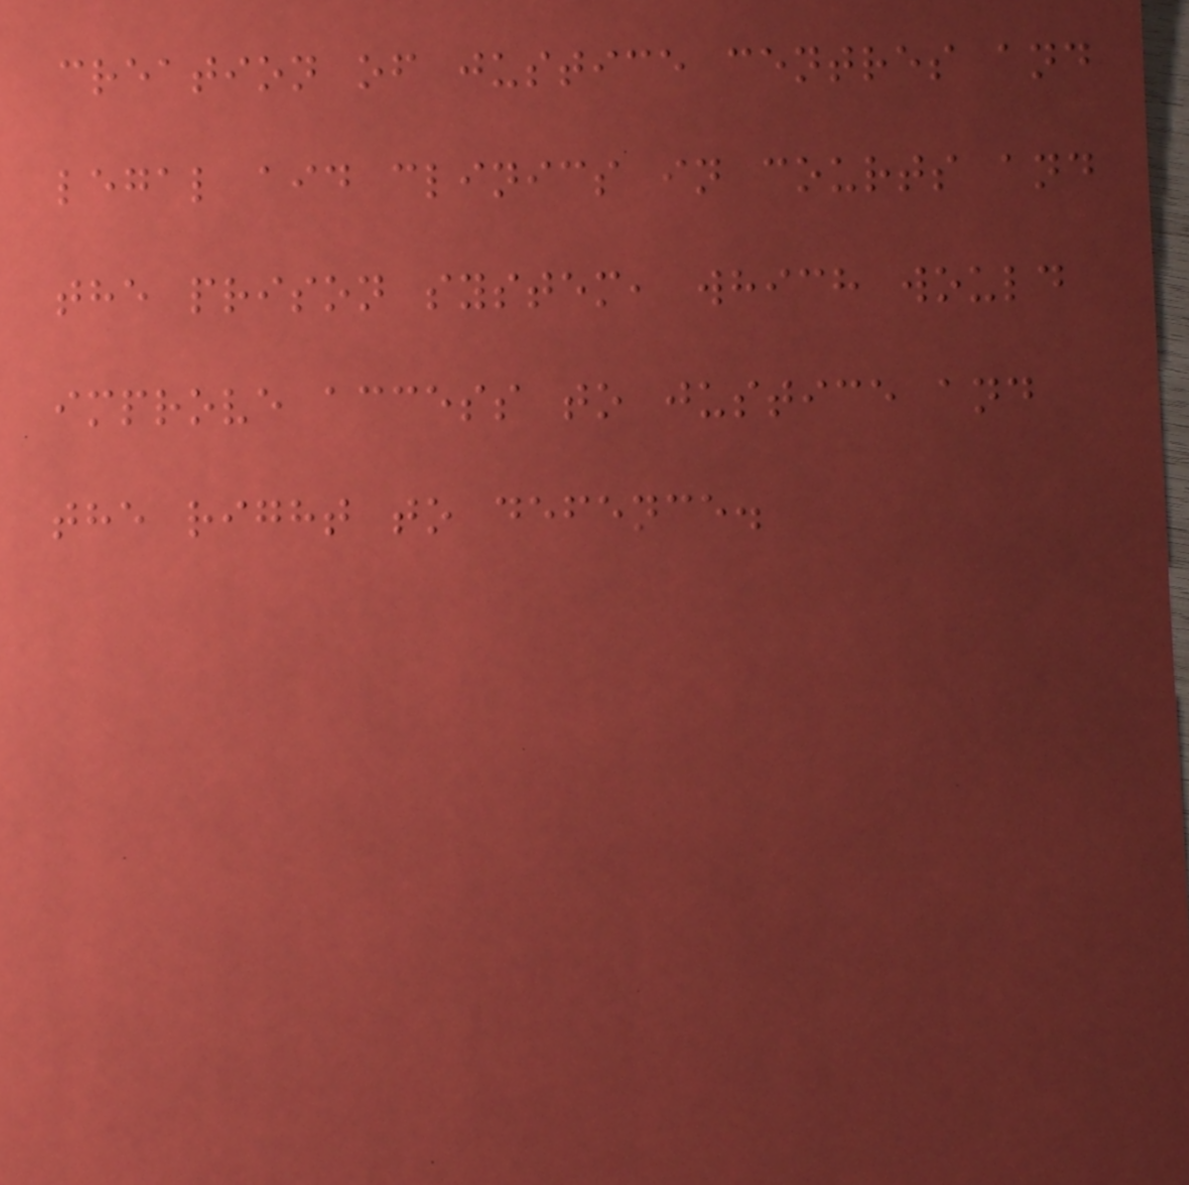creation of justice centres and
legal aid clinics in courts and
the prison system, which would
improve access to justice and
the right to defence.
